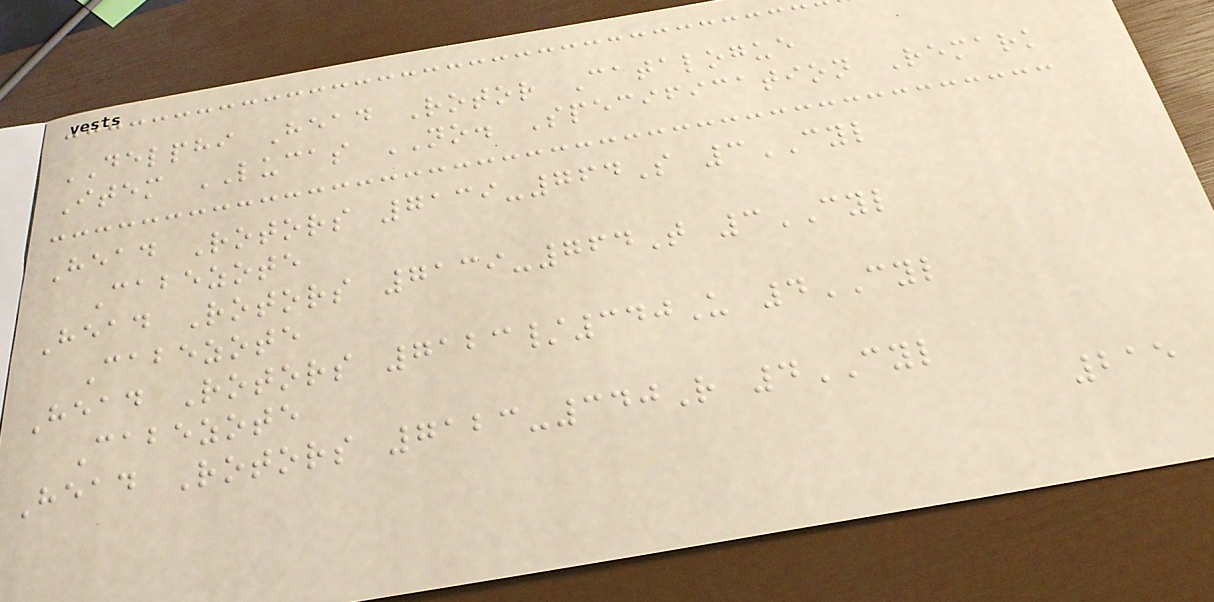DELPHI Head Rotor Catalogue
Item LUCAS NO. Specification Remark
Head Rotors 7139-764S 3CYL
Cabezote
Head Rotors 7139-764T 3CYL
Cabezote
Head Rotors 7123/340U 4CYL
Cabezote
Head Rotors 7123-340R 4CYL
215
